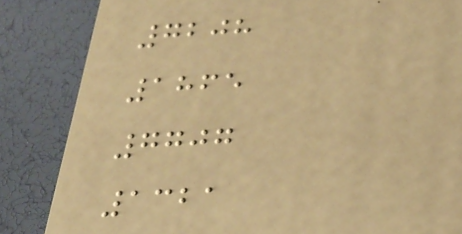7208
1865
7707
1321
